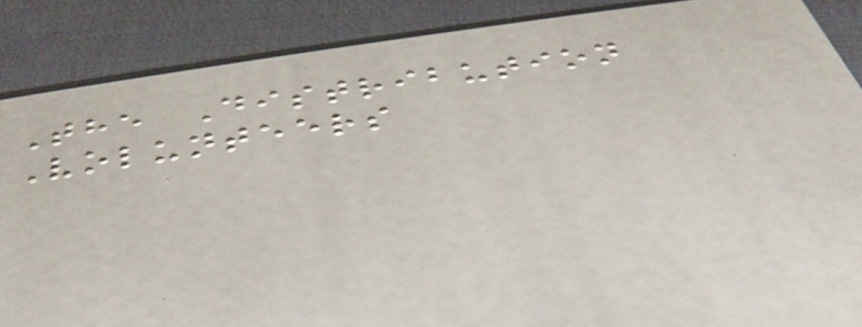The Distribution
Volunteers
